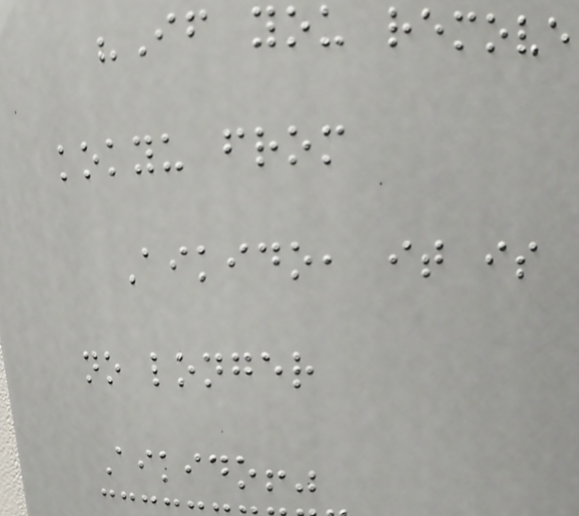"If you remove
kokyu from
Aikido, it is
no longer
Aikido!"
